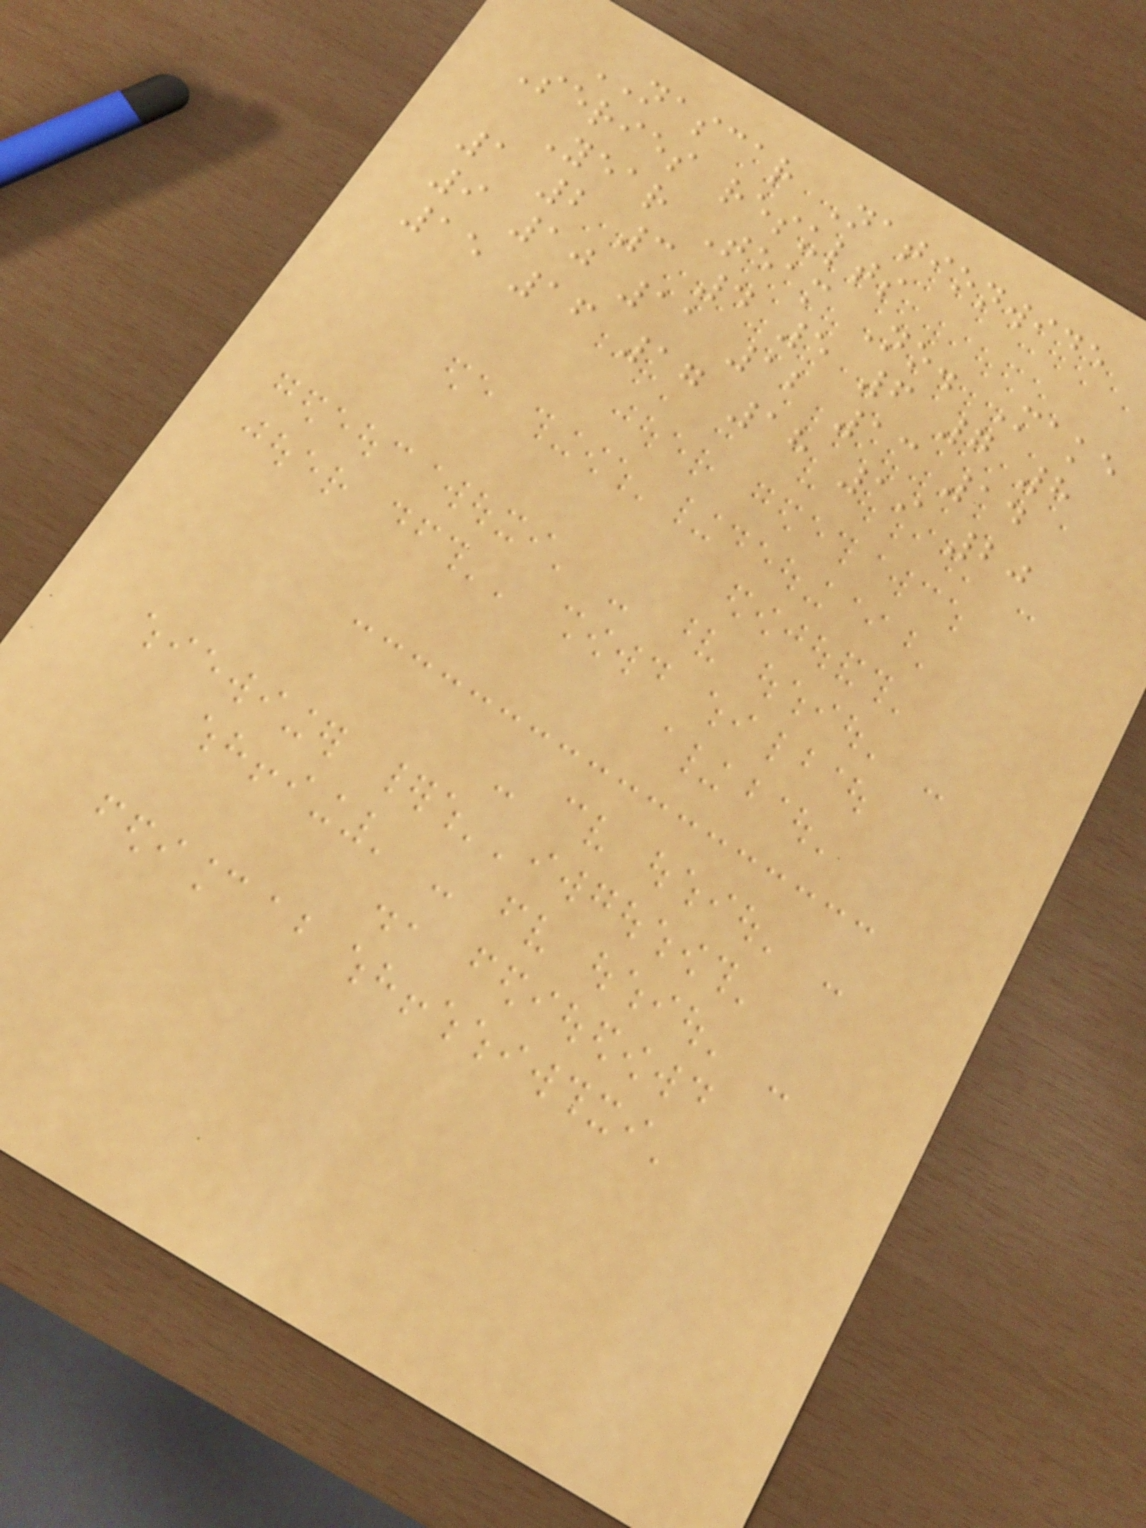NASCAR Nationwide
Series results
Year Team No. Make
1 2 3 4 5 6 7 8
9 10 11 12 13 14
15 16 17 18 19 20
